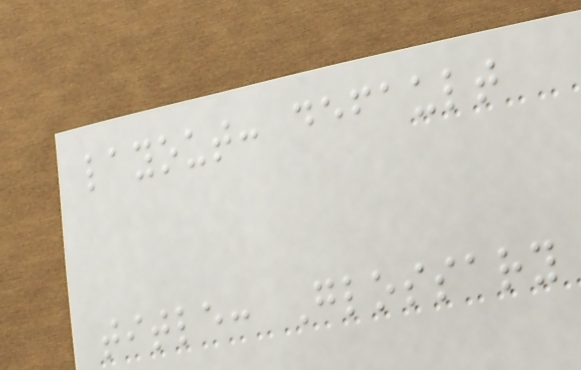layout: default
title: Glossary
